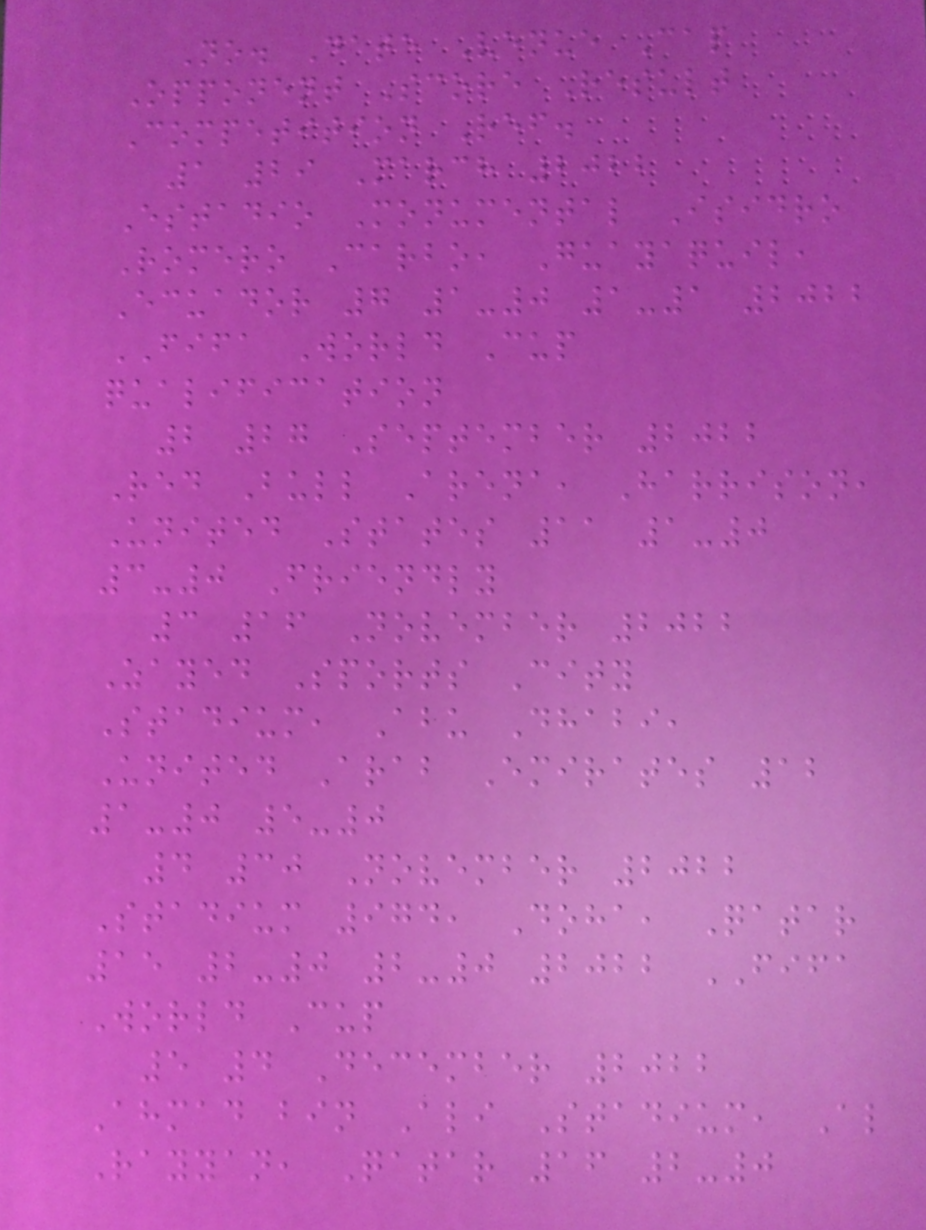No. Date Venue Cap
Opponent Score Result
Competition Ref.
1 29 March 2022
Estadio Monumental Isidro
Romero Carbo, Guayaquil,
Ecuador 7 1-0 1-1 2022
FIFA World Cup
qualification
2 27 September 2022
Red Bull Arena, Harrison,
United States 11 1-0
3-0 Friendly
3 16 November 2022
Zayed Sports City
Stadium, Abu Dhabi,
United Arab Emirates 12
1-0 5-0
4 30 November 2022
Stadium 974, Doha, Qatar
15 2-0 2-0 2022 FIFA
World Cup
5 4 December 2022
Ahmad bin Ali Stadium, Al
Rayyan, Qatar 16 2-0
